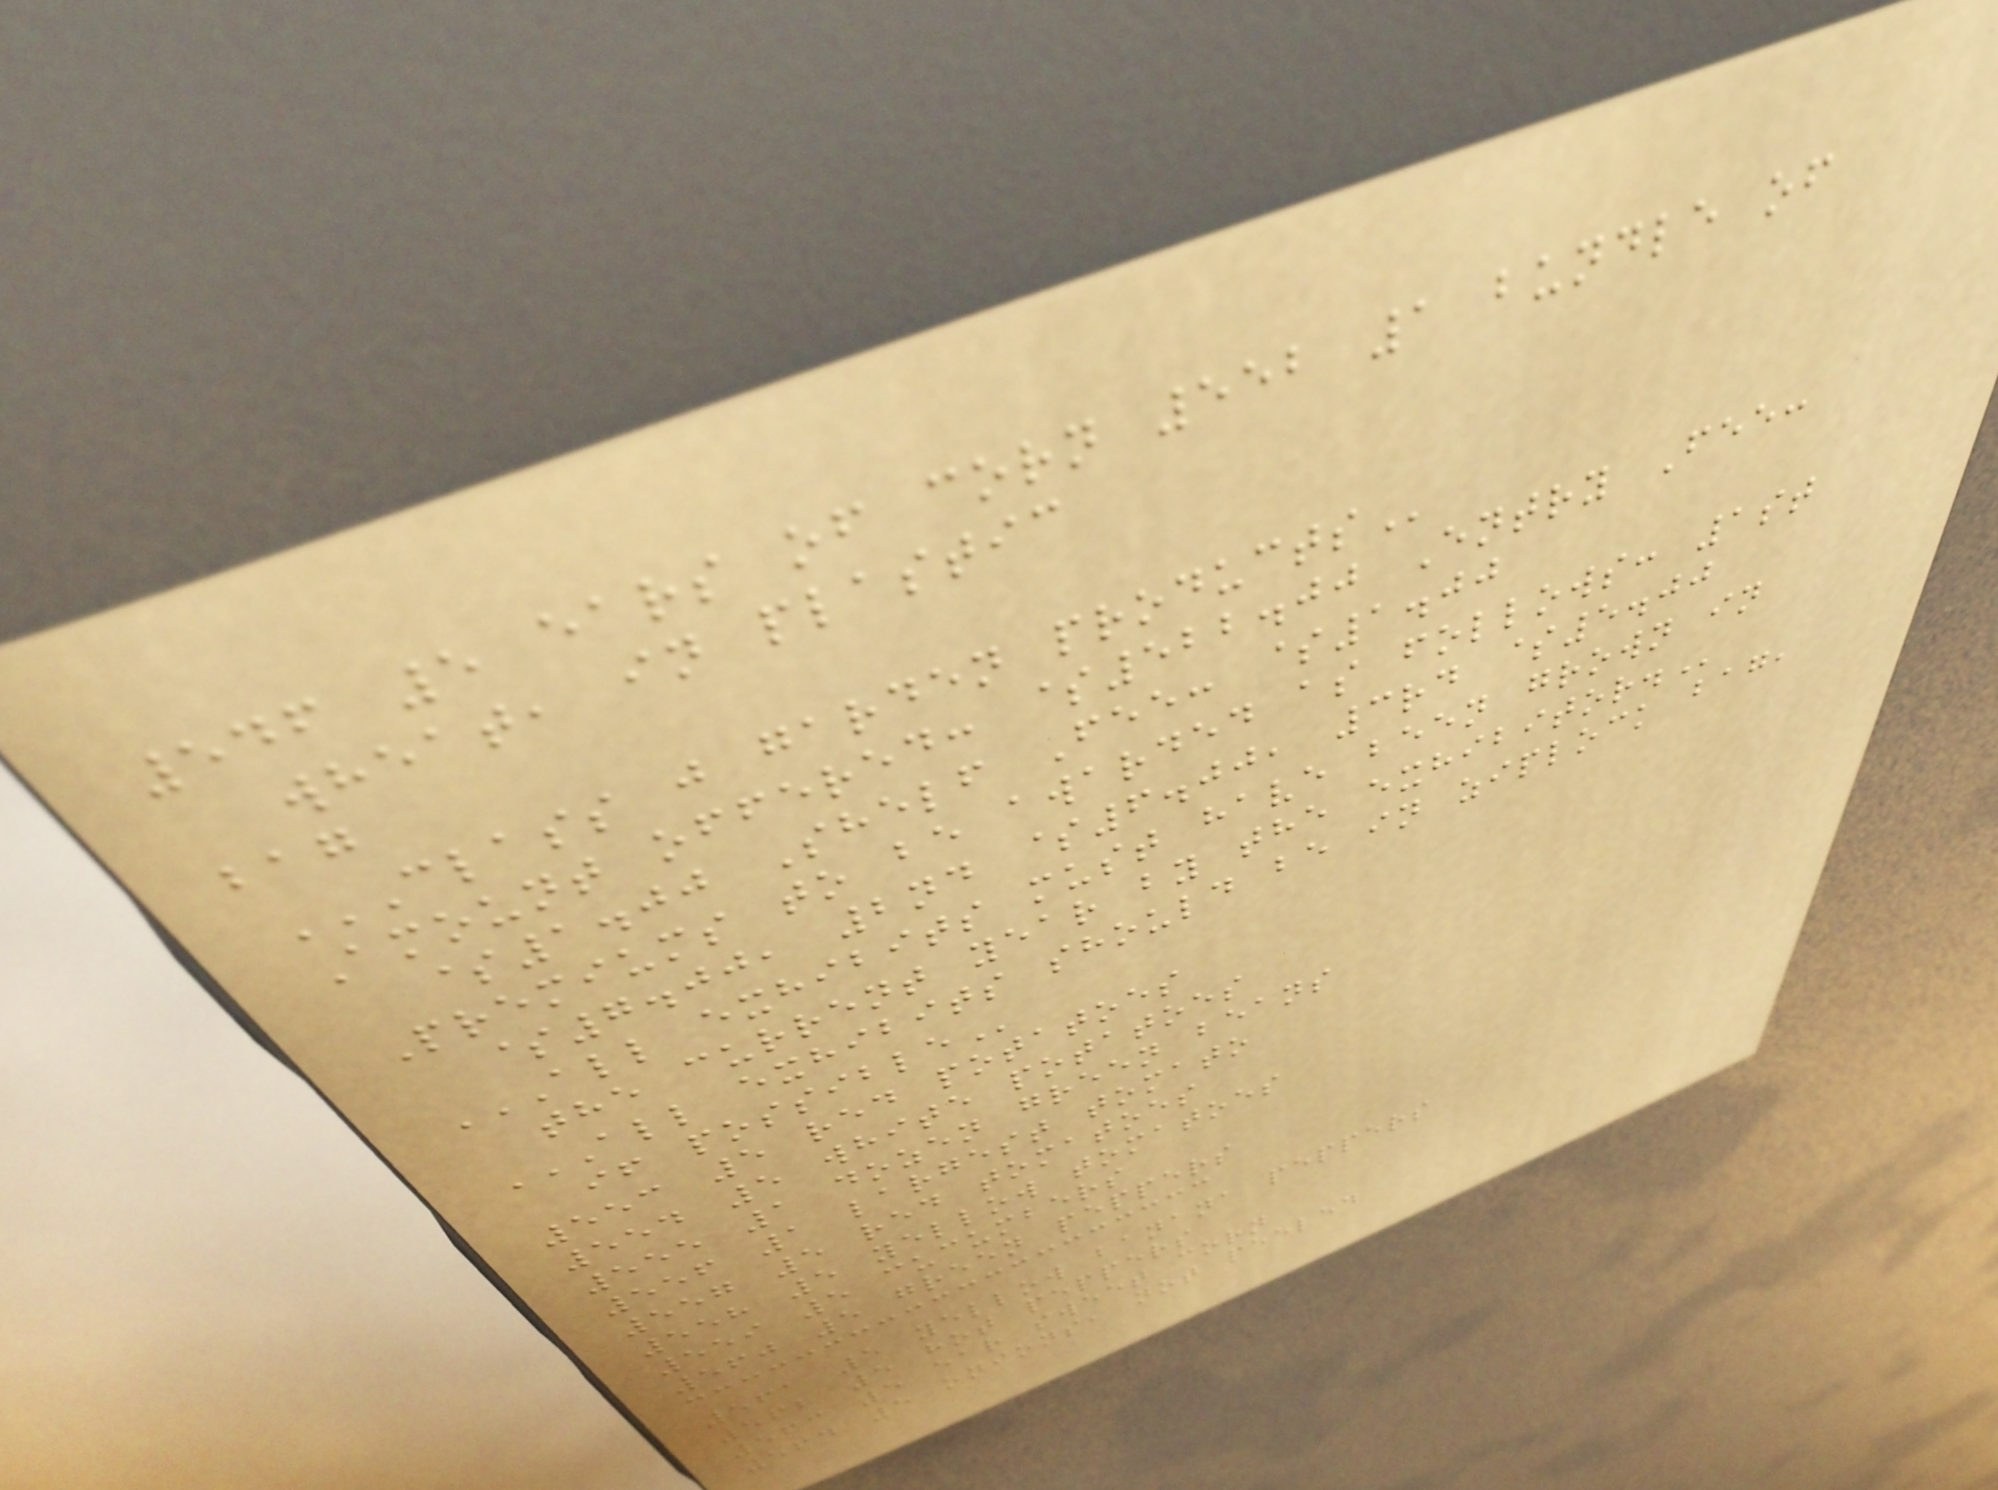546 5 ears of corn 552 1 bundle of
wheat, in plastic
bag
CLASS J GARDEN PRODUCTS
Amount offered: $522.00 Entry Fee:
$1.00 Shelf Fee: $1.00
Premiums to be awarded as follows: 1st
$7.00, 2nd $6.00, 3rd $5.00
ALL EXHIBITS MUST HAVE BEEN GROWN IN
THE CURRENT YEAR BY THE EXHIBITOR.
ALL EXHIBITS SHOULD BE IN ZIPLOCK BAG,
IF POSSIBLE
553 5 red potatoes
554 5 white potatoes
555 1 dozen green beans
556 1 largest tomato
557 5 red tomatoes
558 5 yellow tomatoes
559 5 cucumbers
560 5 green peppers
561 5 yellow banana peppers
562 5 hot peppers
563 5 ear sweet corn
564 5 onions, not peeled
